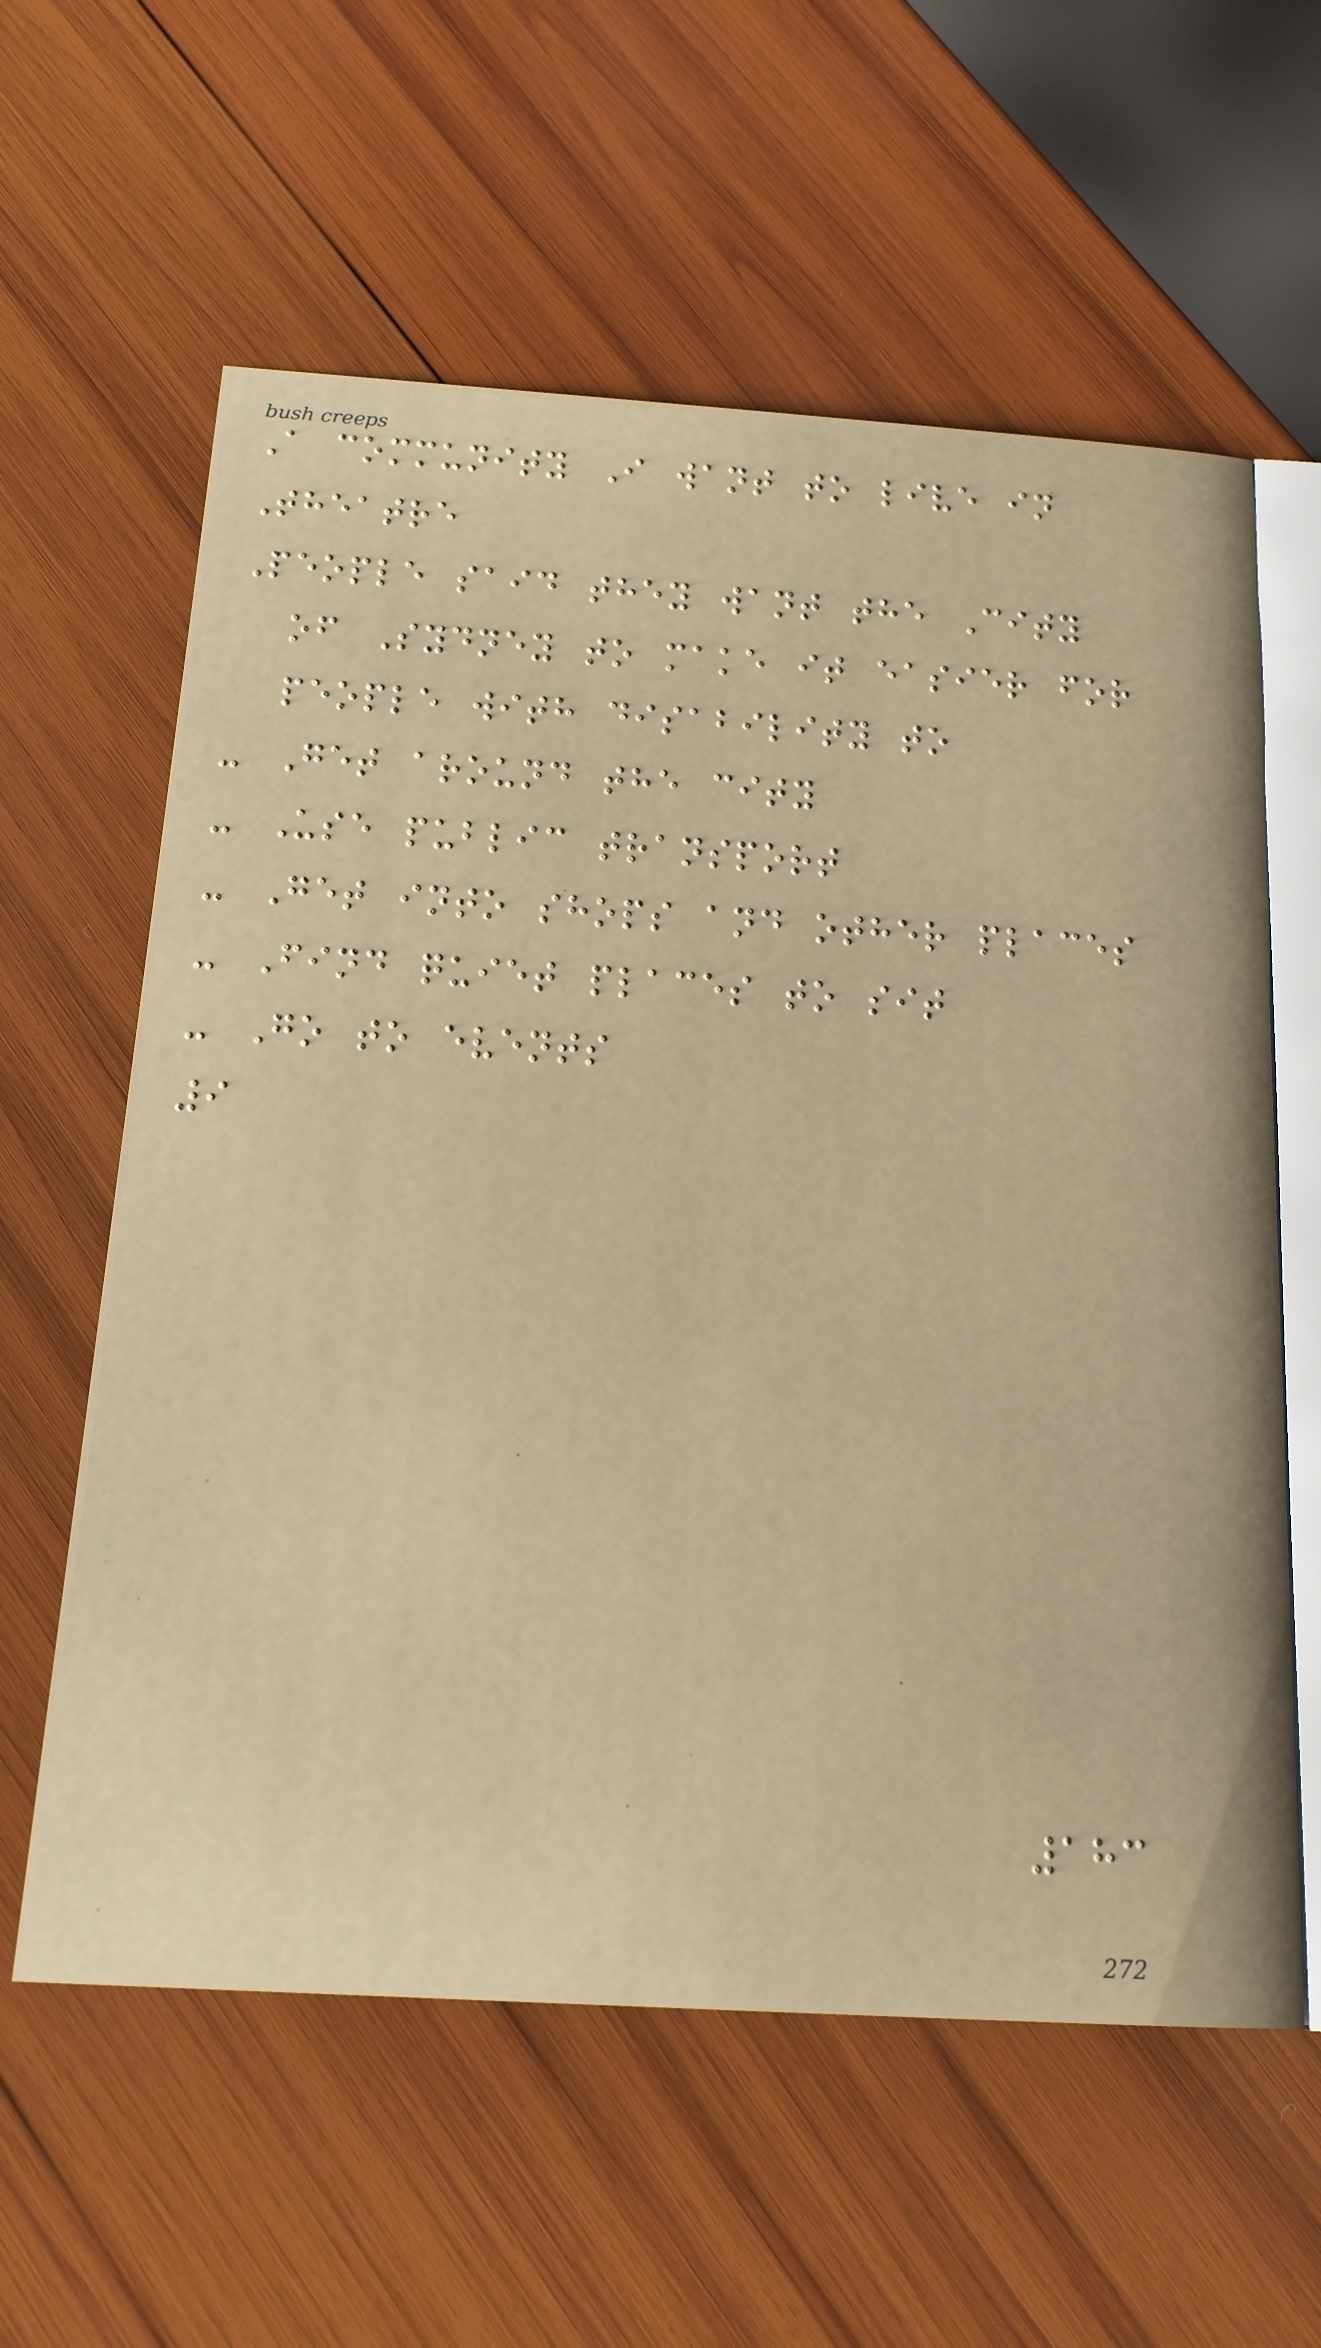A community I want to live in
Theatre
People said they want the City
of Sydney to make it easier for
people with disability to
- Get around the city
- Use public transport
- Get into shops and other places
- Find quiet places to sit
- Go to events
9
183
